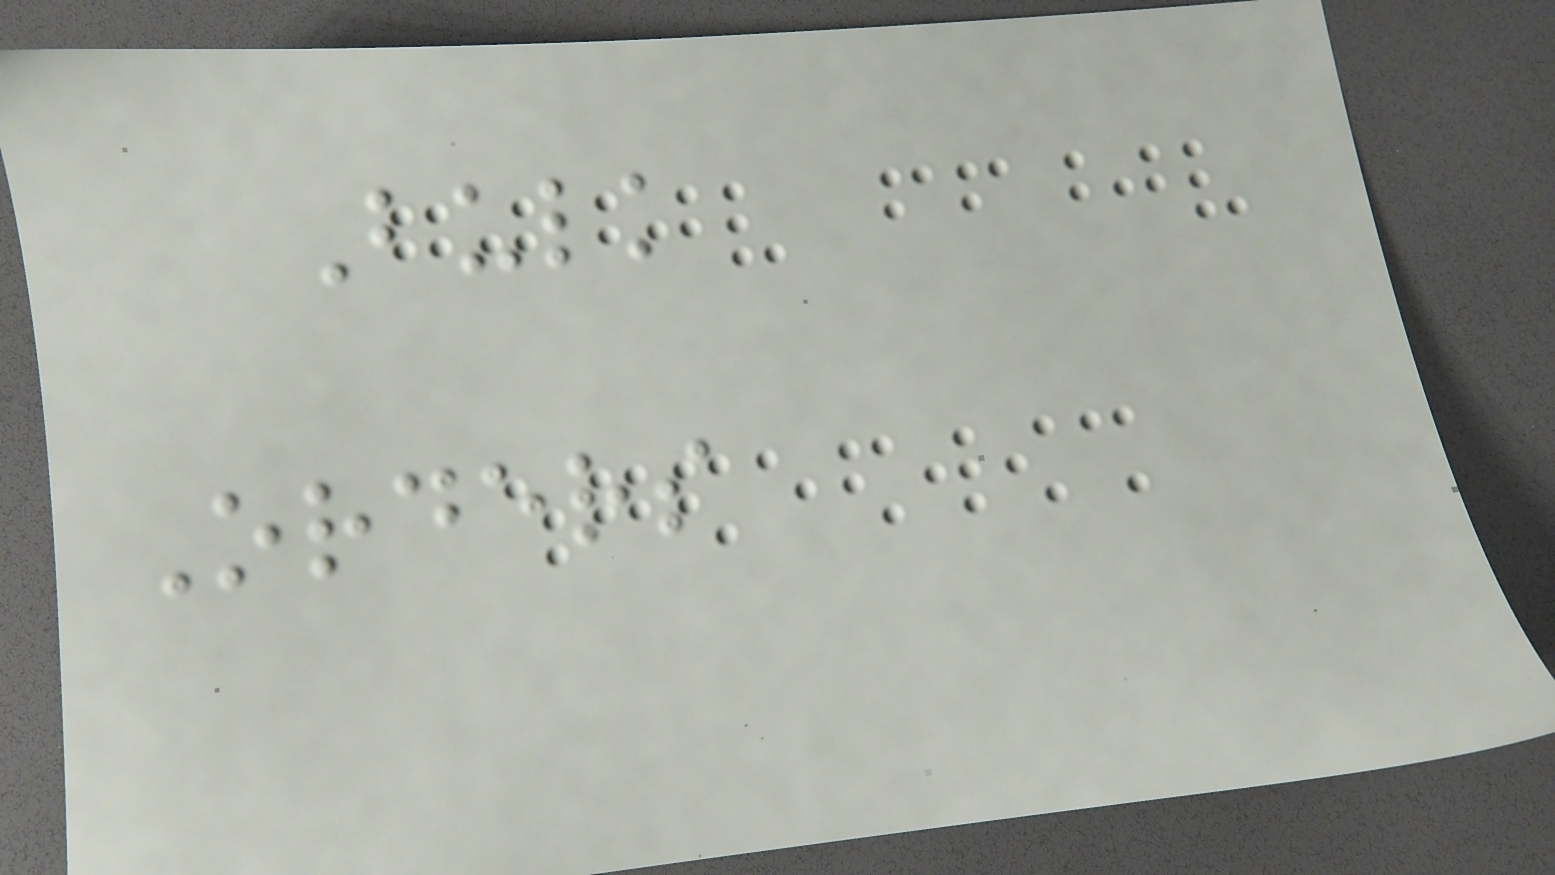Bulk
Orders
